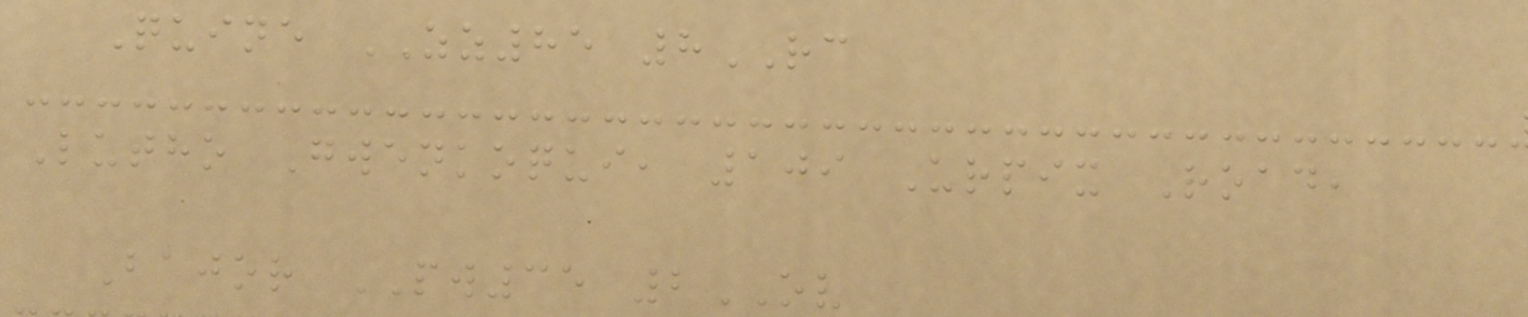Quine ZZ85 8RC
Lutho Gwenkoqui, 109 Urpix Road,
Bajor PW35 2OV
